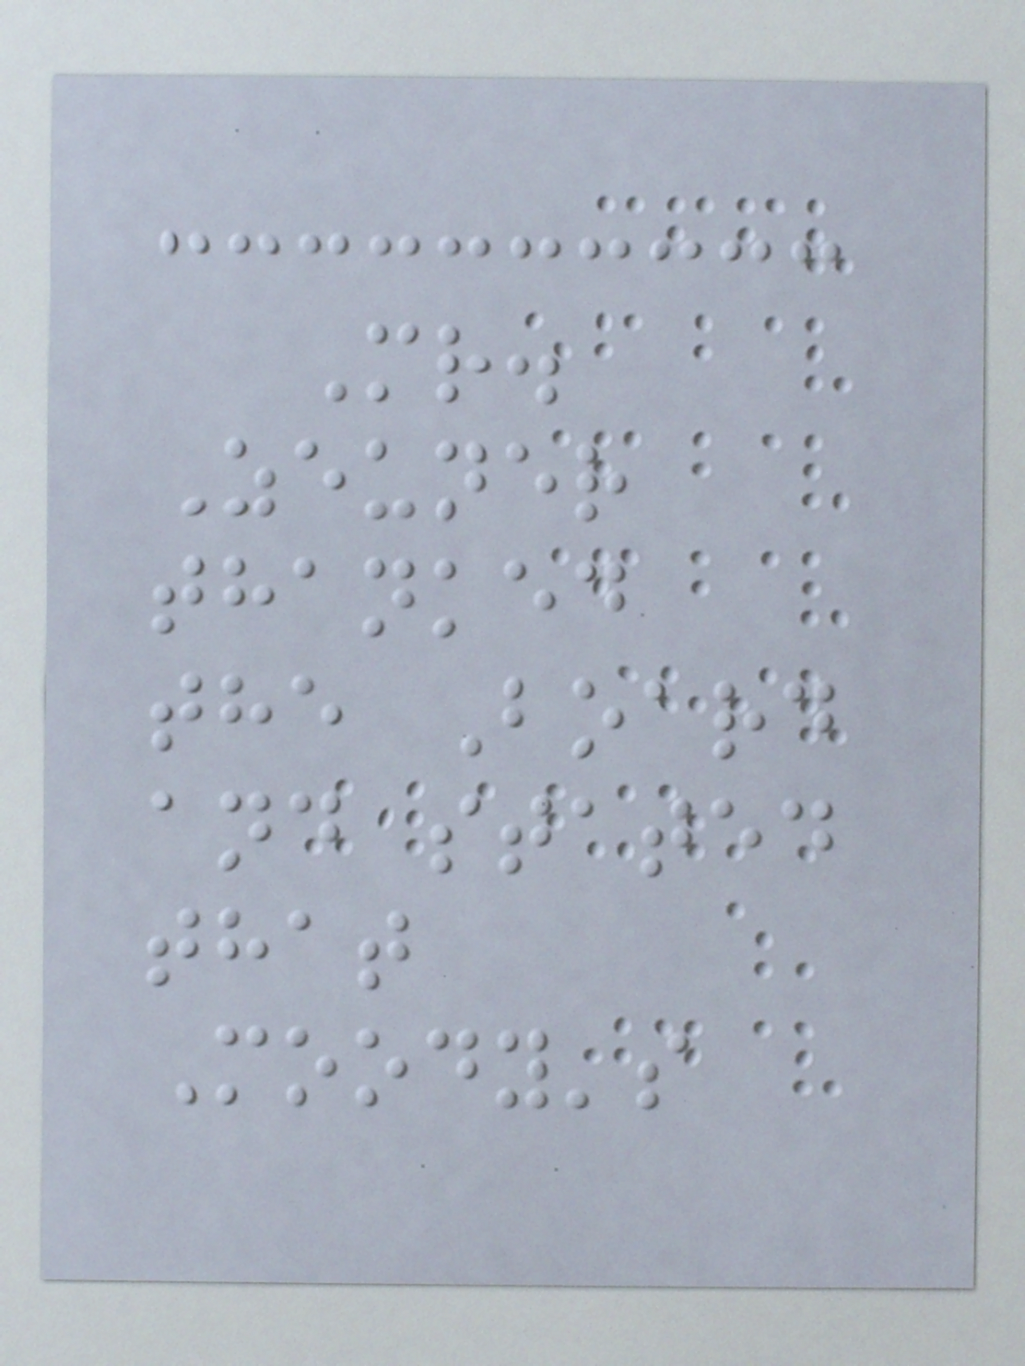Mr.
Zeuner
thanked
the Board
and stated
that
Moody's
